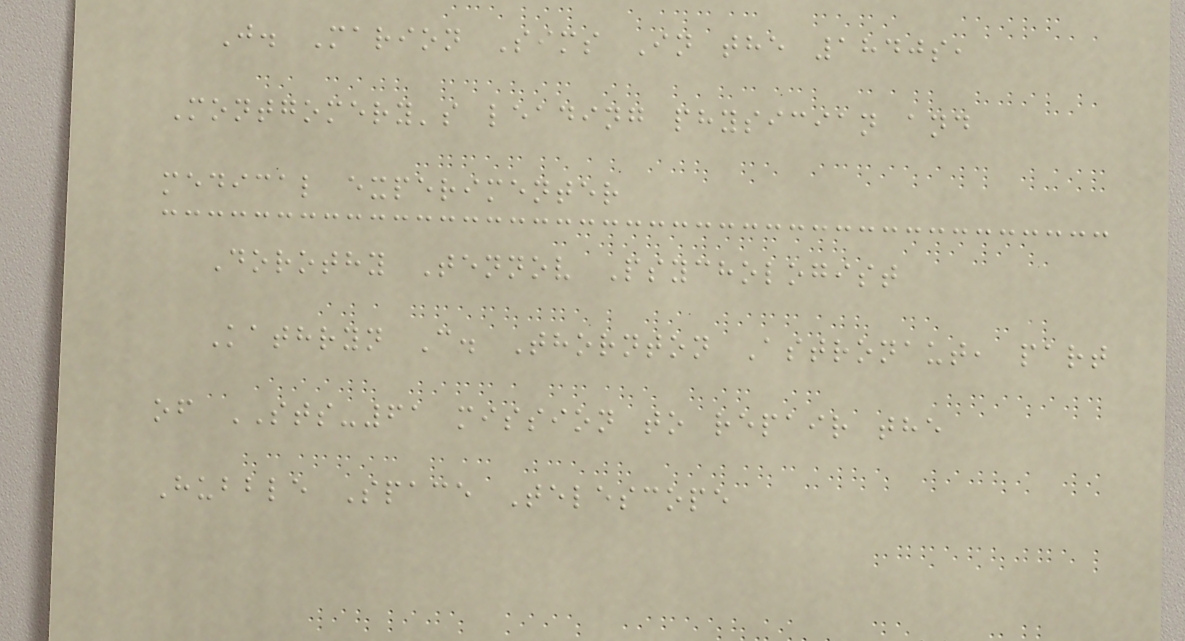J. Marion Sims In the 1840s,
Montgomery's leading physician and
medical experimenter
Dorothy Tennov Psychologist
Kathryn C. Thornton Astronaut, part
of STS-61 mission to repair the
Hubble Space Telescope
